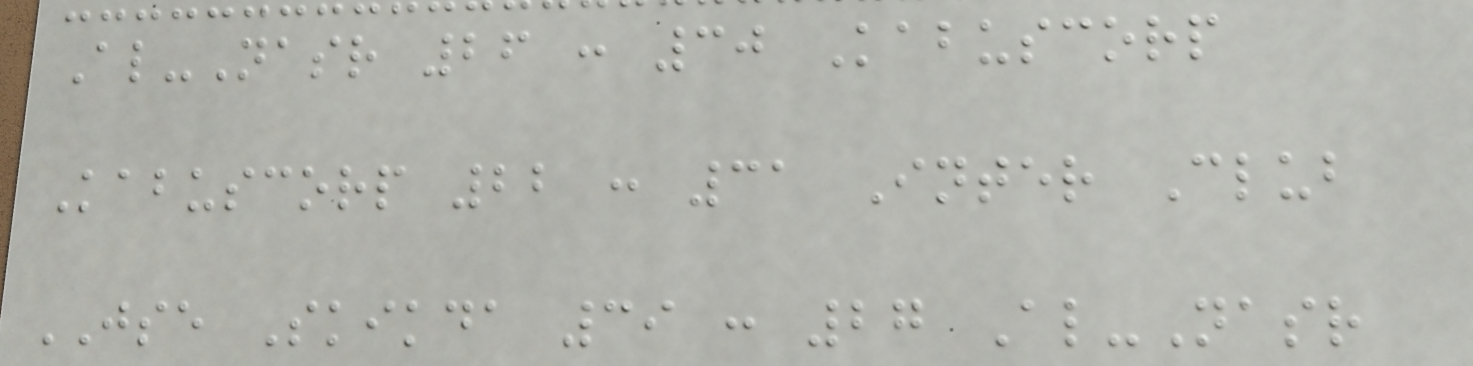Al-Nasr 26 : 30 Kabuscorp
Kabuscorp 22 : 31 Inter Club
JSE Skikda 39 : 27 Al-Nasr
